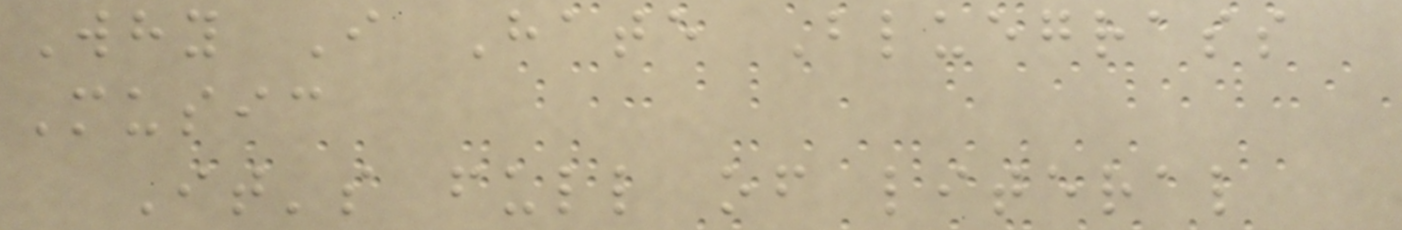Why I Hate Bluegrass
Music
It's full of literal
